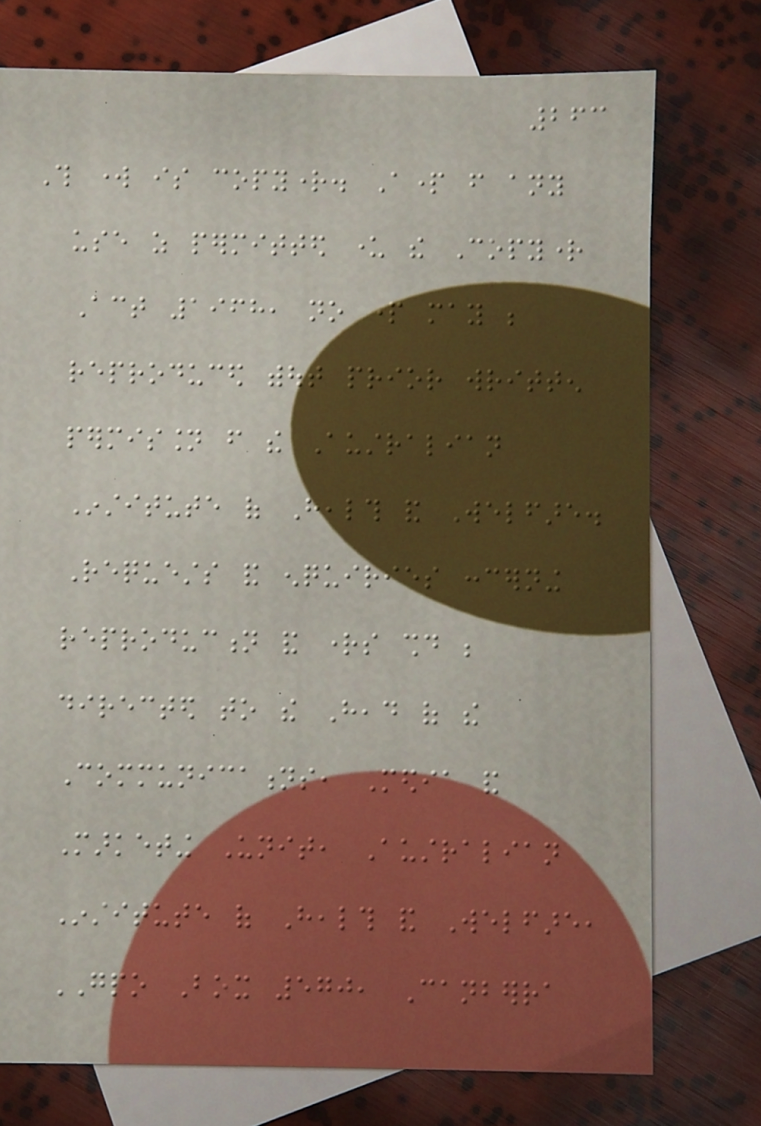263
This work is copyright. Apart from any
use as permitted under the Copyright
Act 1968, no part may be
reproduced without prior written
permission from the Australian
Institute of Health and Welfare.
Requests and enquiries concerning
reproduction and rights should be
directed to the Head of the
Communications, Media and
Marketing Unit, Australian
Institute of Health and Welfare,
GPO Box 570, Canberra
